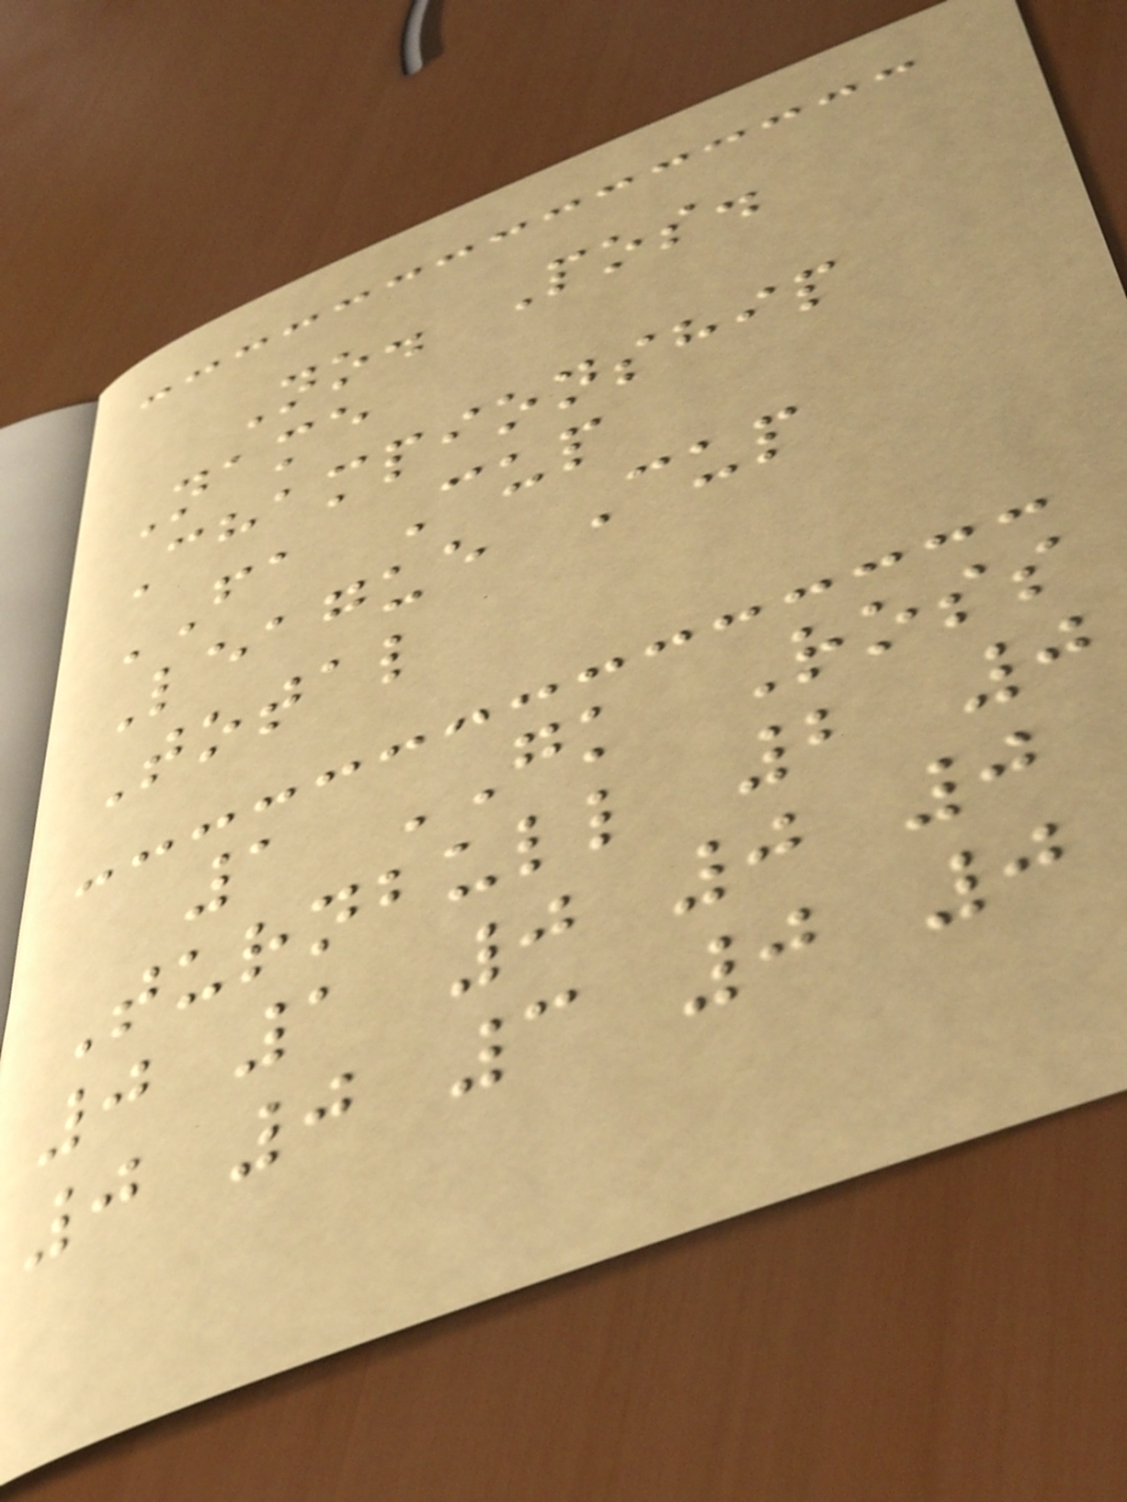No. Pos.
Name
Championship
FA Cup
League Cup
Total
1 GK Ross
Turnbull 2 0
0 1 0 0 0
0 0 3 0 0
